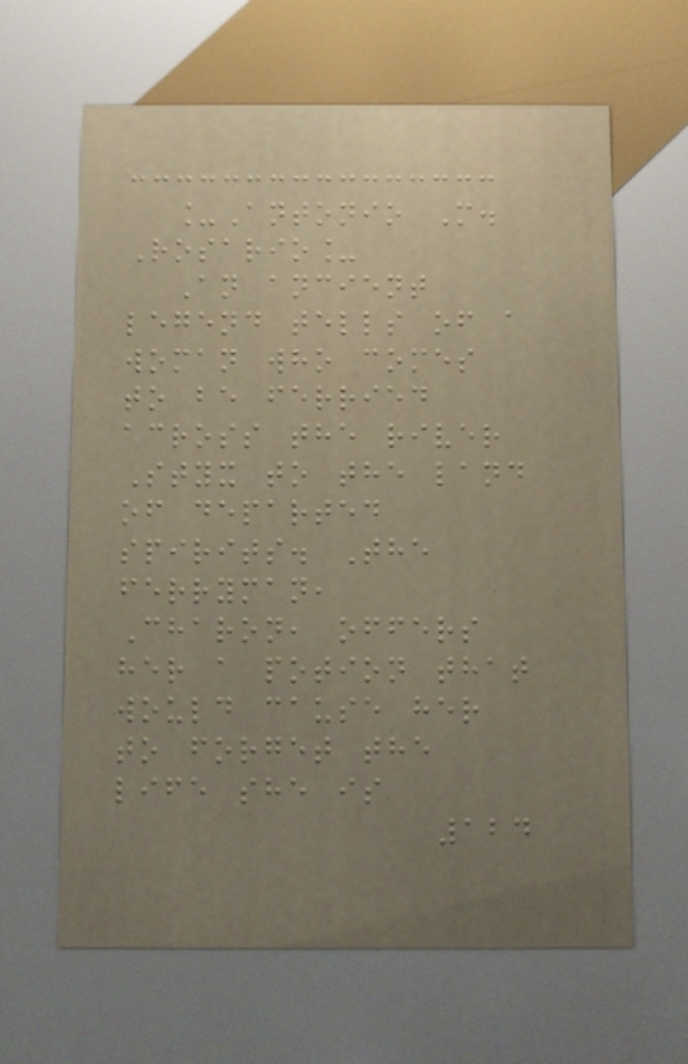_Antonio M.
Rosario_
An ancient
legend tells of a
woman who comes
to be ferried
across the river
Styx to the land
of departed
spirits. The
ferryman,
Charon, offers
her a potion that
would cause her
to forget the
life she is
124
